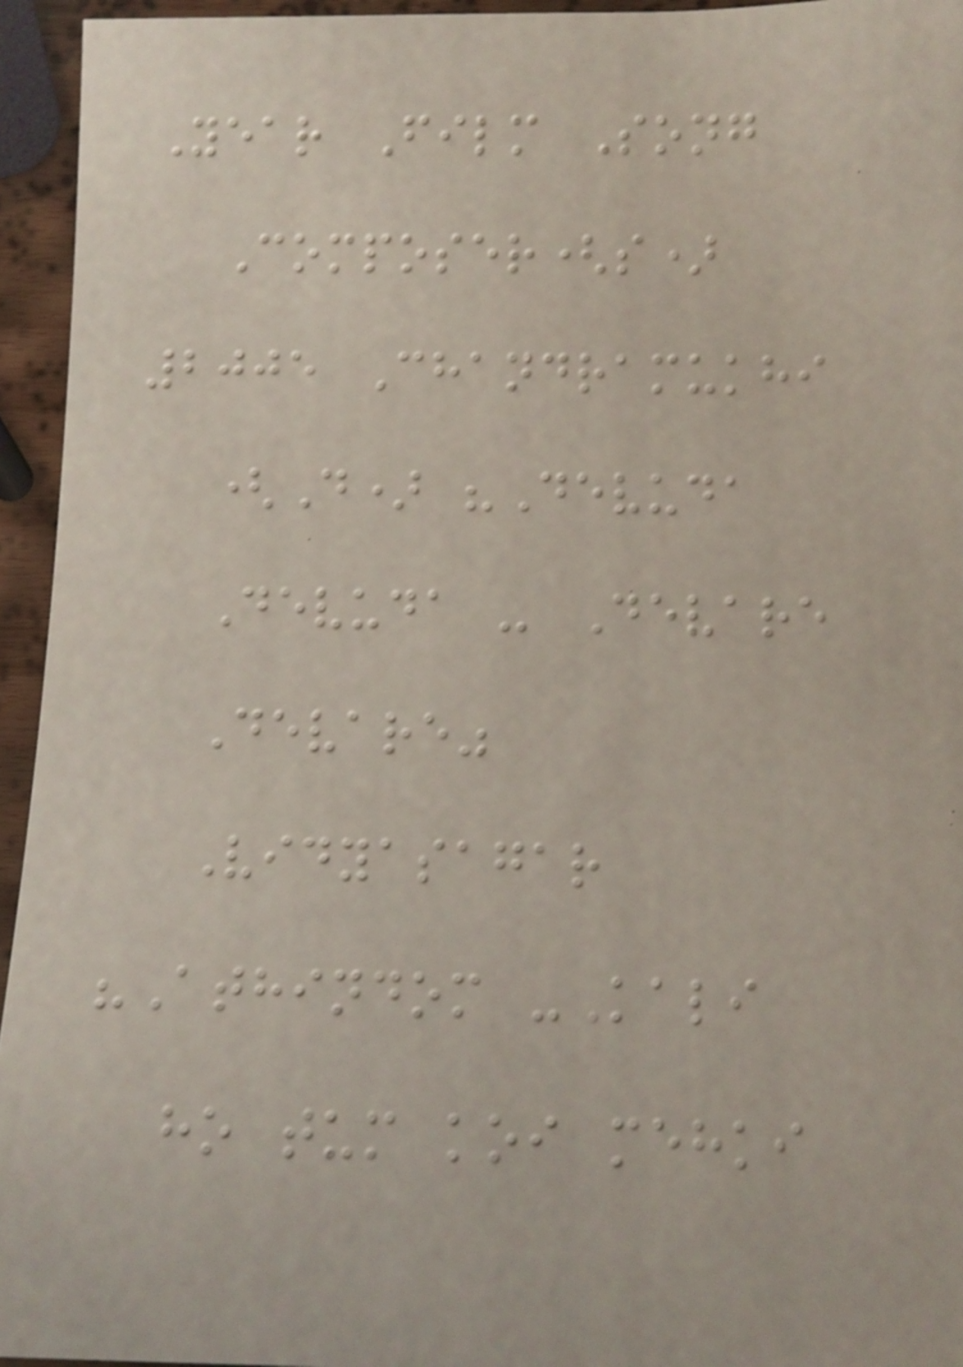Year Film Song
Composer(s)
2005 Chandramukhi
(D) "Devuda
Devuda - Devare
Devare"
Vidyasagar
"Athindom -Kali
ho tum koi mehki
